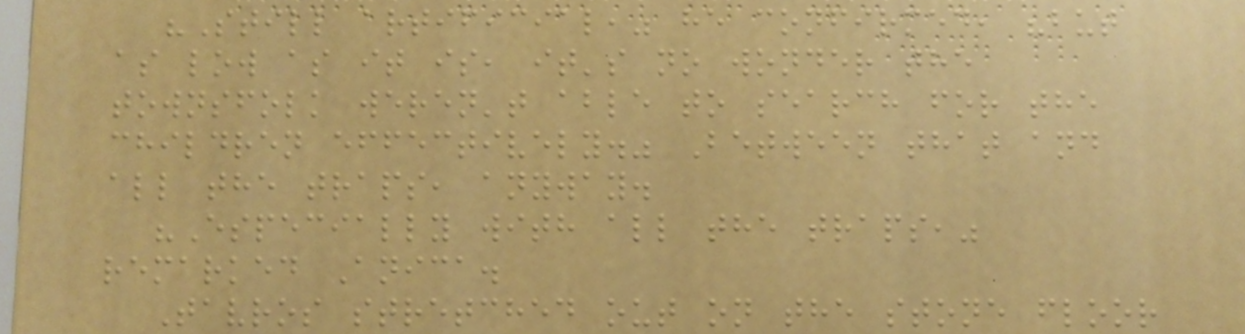"Still artificial," he confirmed, "but
as low as it is, it's no wonder the
townsfolk weren't able to search for the
children effectively." Between that and
all the traps, anyway.
"Especially with all the traps,"
remarked Anica.
Tavros stretched out on the stone floor
